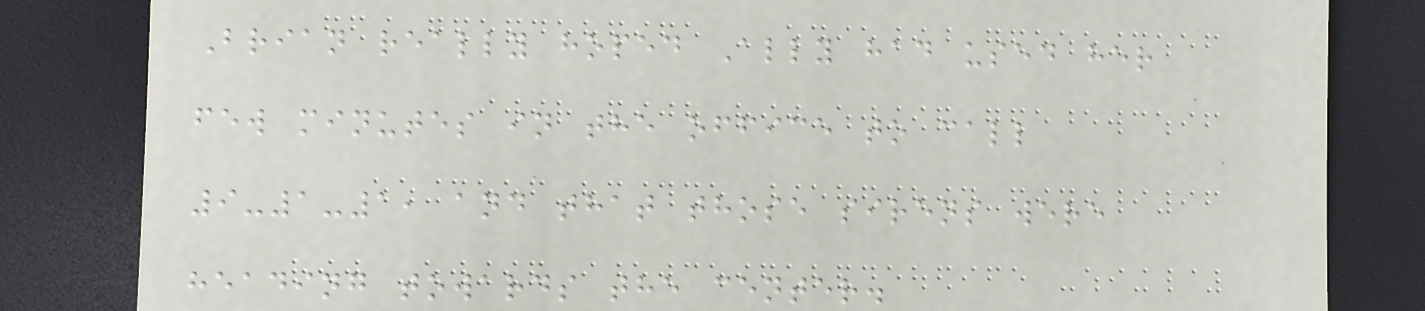Brian really hoped Ally had used her
few minutes in the office to call
9-1-1, and that those sirens were
heading towards the center.
